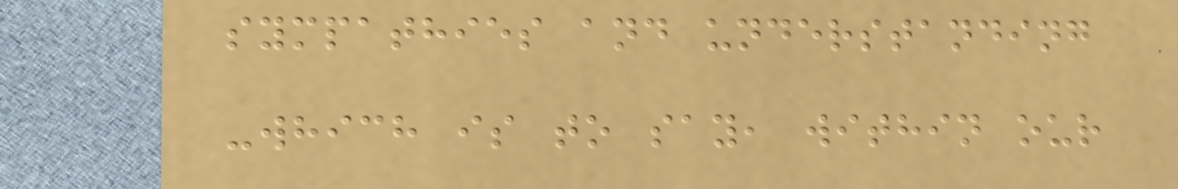sympathies and understanding
-which is to say, within our
